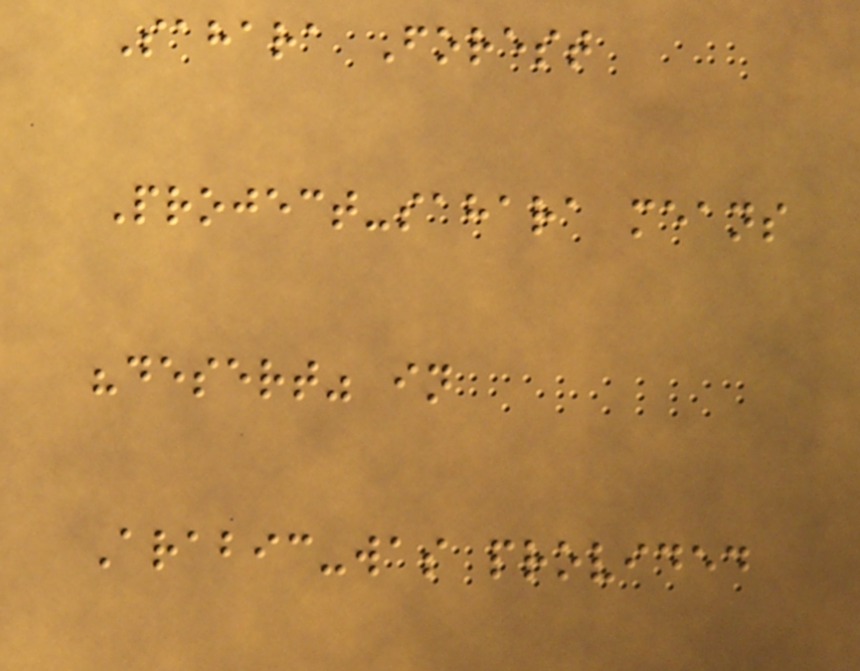Sahara Forest
Project-sahara means
"desert" in
Arabic-was provided
